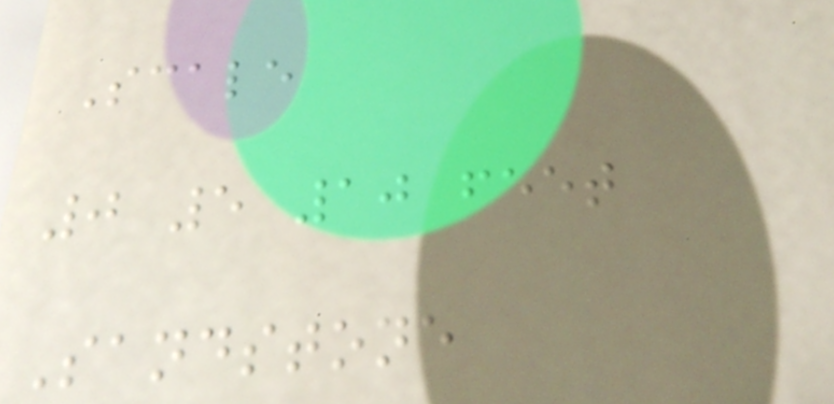Scale
0 5 10 feet
Sandstone
